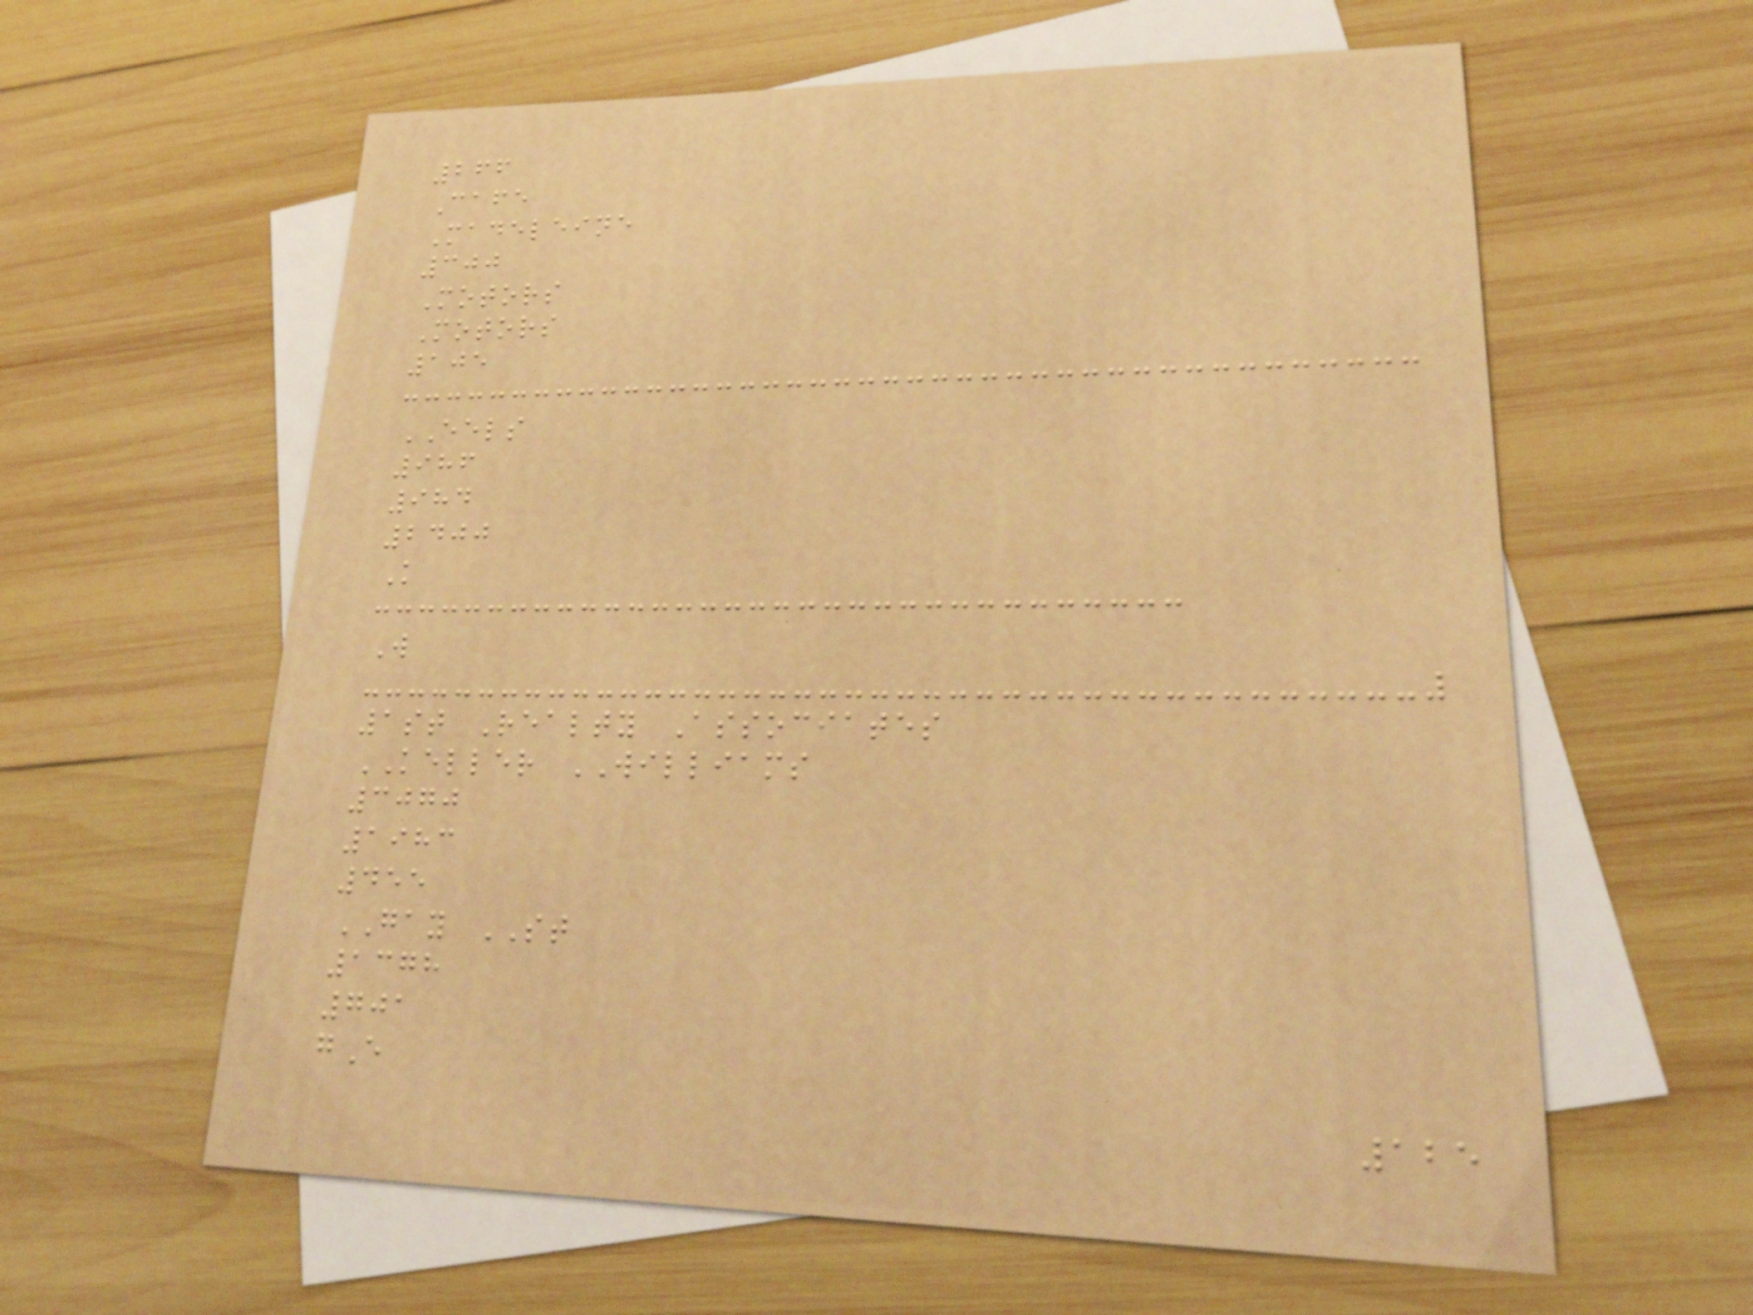266
Cafe
Madeleine
300
Motors
Motors
105
EELS
986
984
2400
K
W
1st Realty Associates
KELLER WILLIAMS
3070
1983
455
GAY ST
1378
701
gE
125
